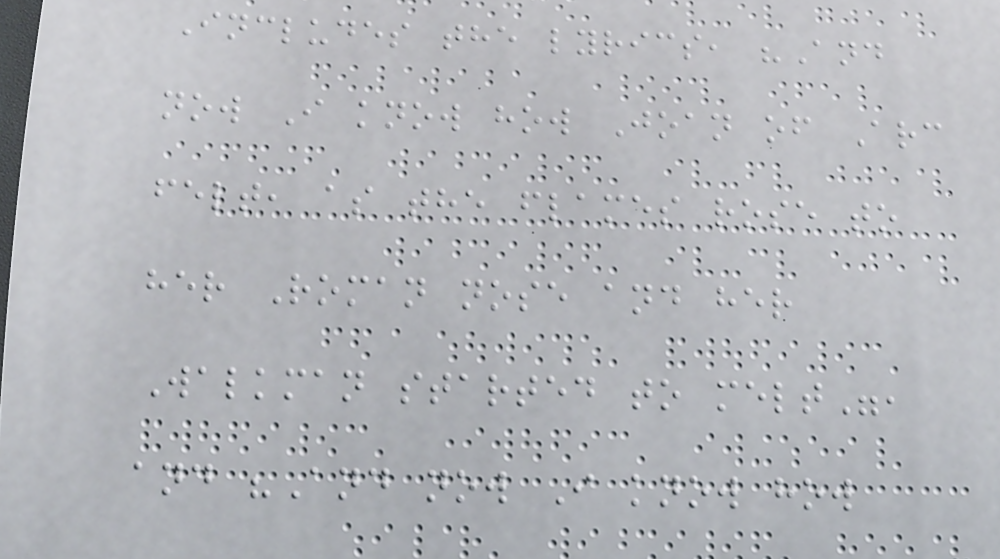Includes the lyrics, "And
now I know how Joan of Arc
felt, as the flames rose to
her Roman nose and her
Walkman started to melt",
and "And now I know how
